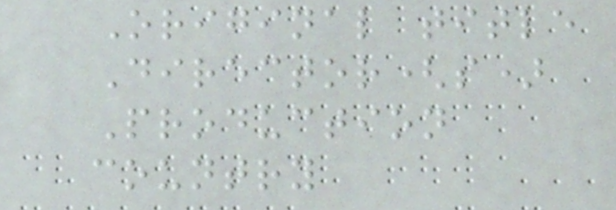Original title
Director(s)
Production
country
